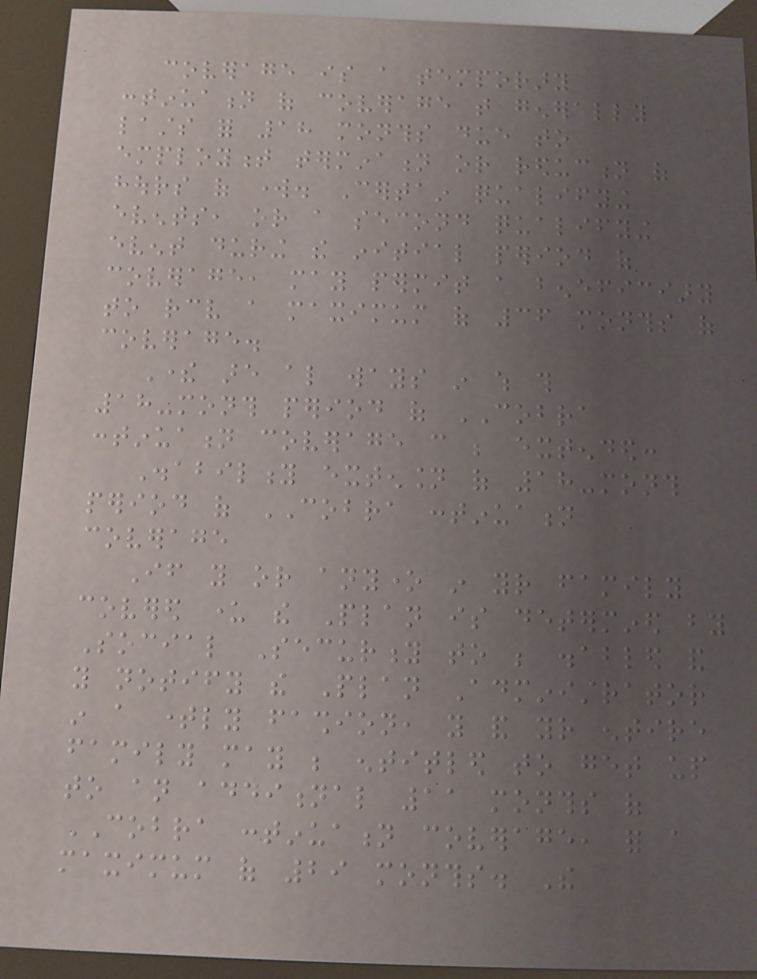coverage is a temporary
continuation of coverage that generally
lasts for 18 months due to
employment termination or reduction of
hours of work. Certain qualifying
events, or a second qualifying
event during the initial period of
coverage, may permit a beneficiary
to receive a maximum of 36 months of
coverage.
There are also ways in which this
18-month period of COBRA
continuation coverage can be extended:
Disability extension of 18-month
period of COBRA continuation
coverage
If you or anyone in your family
covered under the Plan is determined by
Social Security to be disabled and
you notify the Plan Administrator
in a timely fashion, you and your entire
family may be entitled to get up
to an additional 11 months of
COBRA continuation coverage, for a
maximum of 29 months. The
